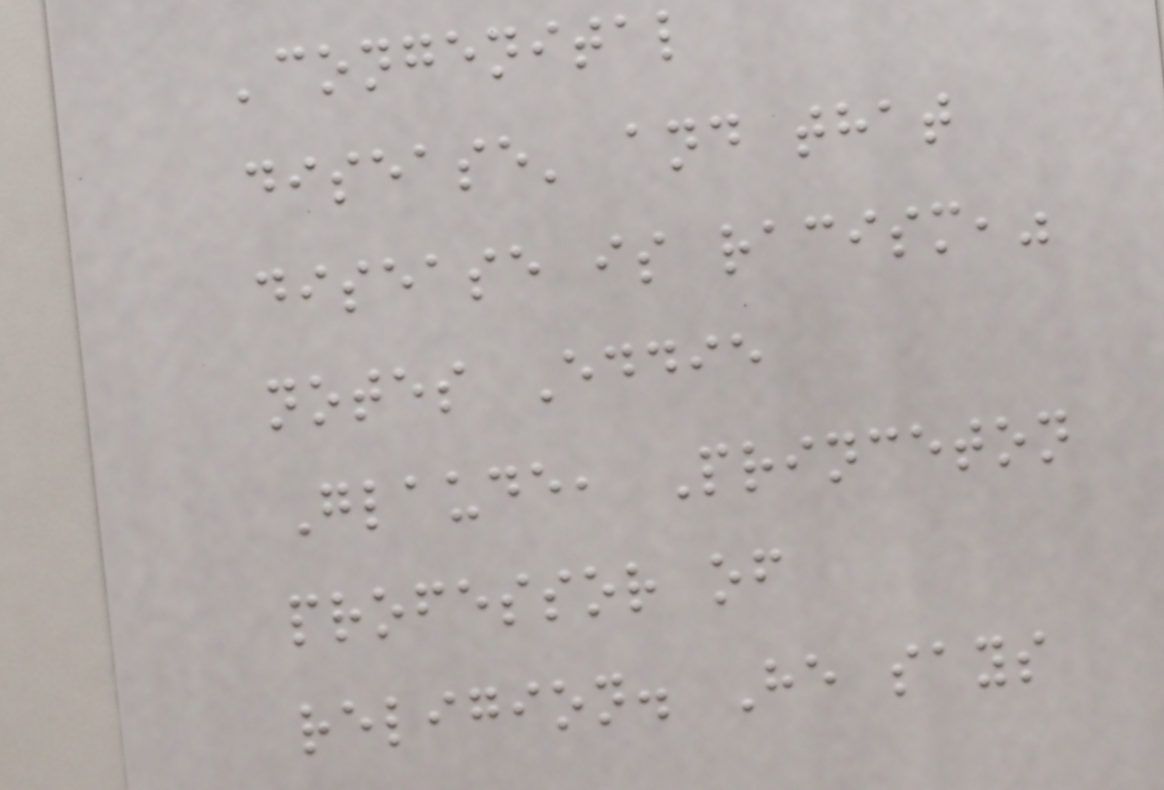'congenital
disease' and that
disease is racism,"
notes Eddie
Glaude, Princeton
professor of
religion. He says
